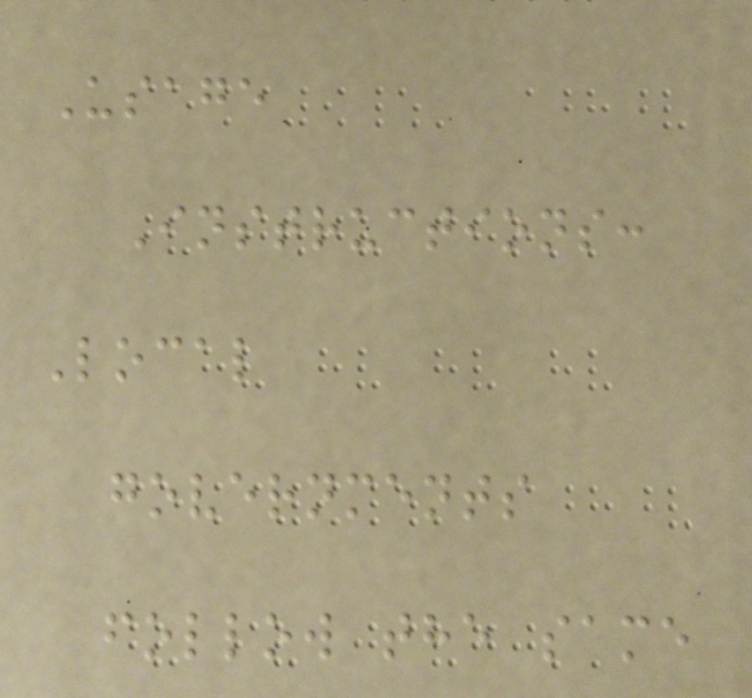Usage
Instructions:
Local
governments
follow the same
